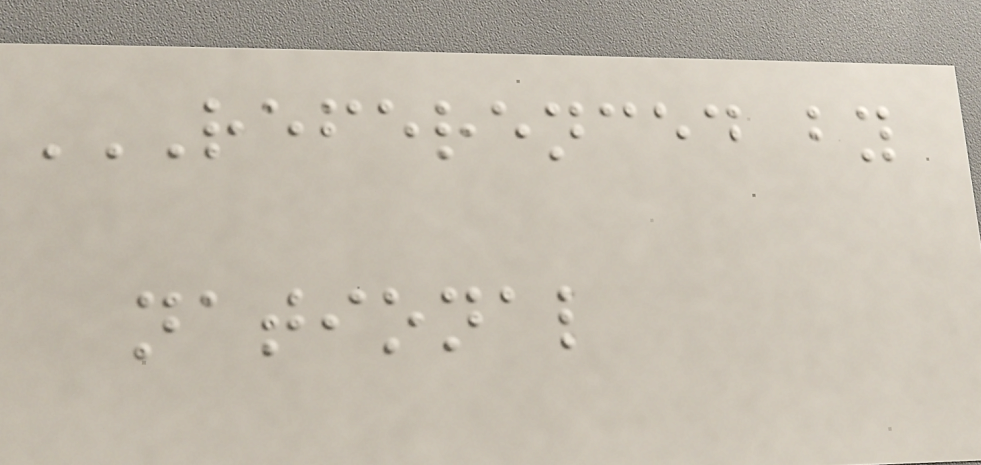REFERENCED BY
NATIONAL
